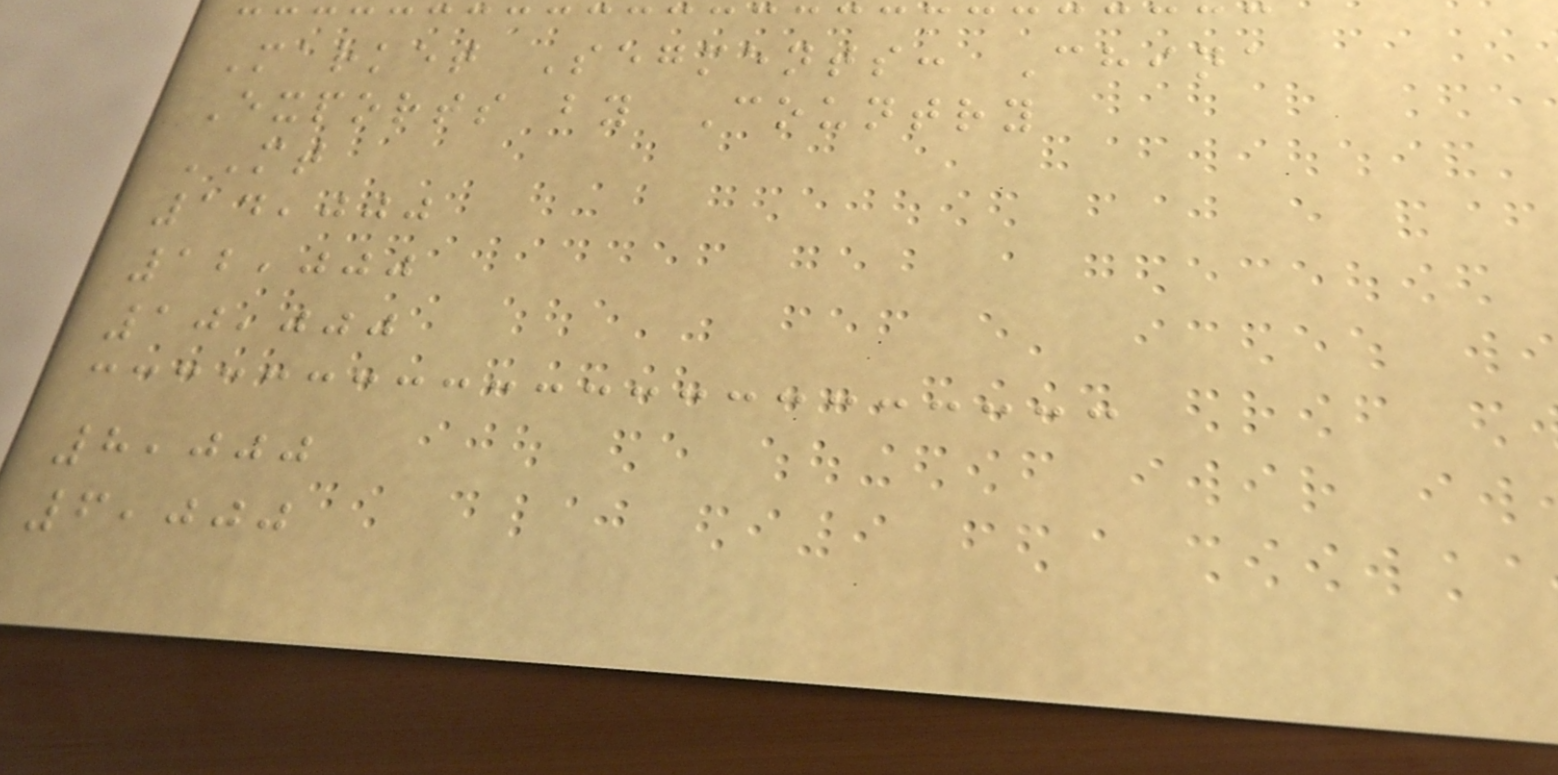Market Segments: China
Exports by Country
MT
14,000
12,000
10,000
8,000
6,000
